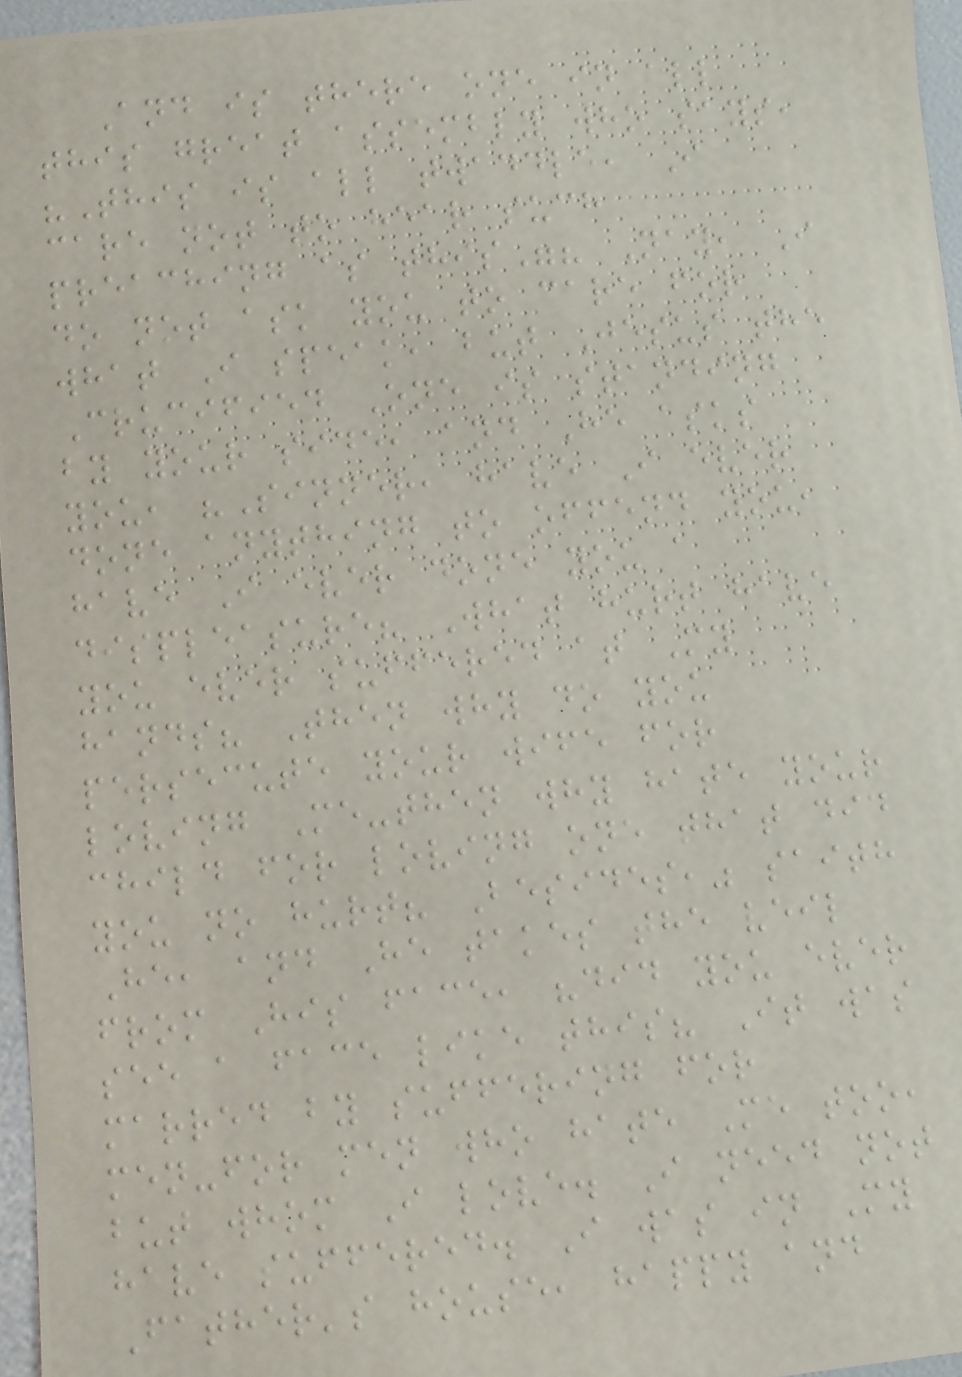And is there one in all
this great assembly who says,
"This is all twaddle, I
care not to hear such
preaching as this"? Nay, I
do not ask you to care for
what I speak, but Jesus the
Crucified One is standing
by your side, and He asks
you, "Sinner, have I ever
done anything to offend you,
have I ever done you a
displeasure? What hurt have
you ever suffered at My
hands? Then why do you
persecute your wife for
loving Me-then why hate your
child for loving one that did
you no hurt? Besides," saith
He, and He takes the veil
from His face, "did you ever
see a face like this? It was
marred by suffering for
men-for men who hate Me too,
but whom I love. I need not
have suffered. I was in My
Father's house, happy and
